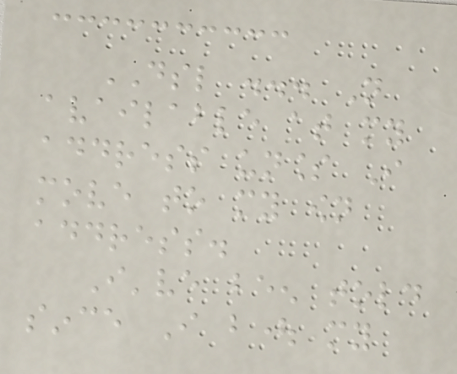DSL ... Not
available at my
address unless I
move to my own
address.
I've been told
since I bought my
